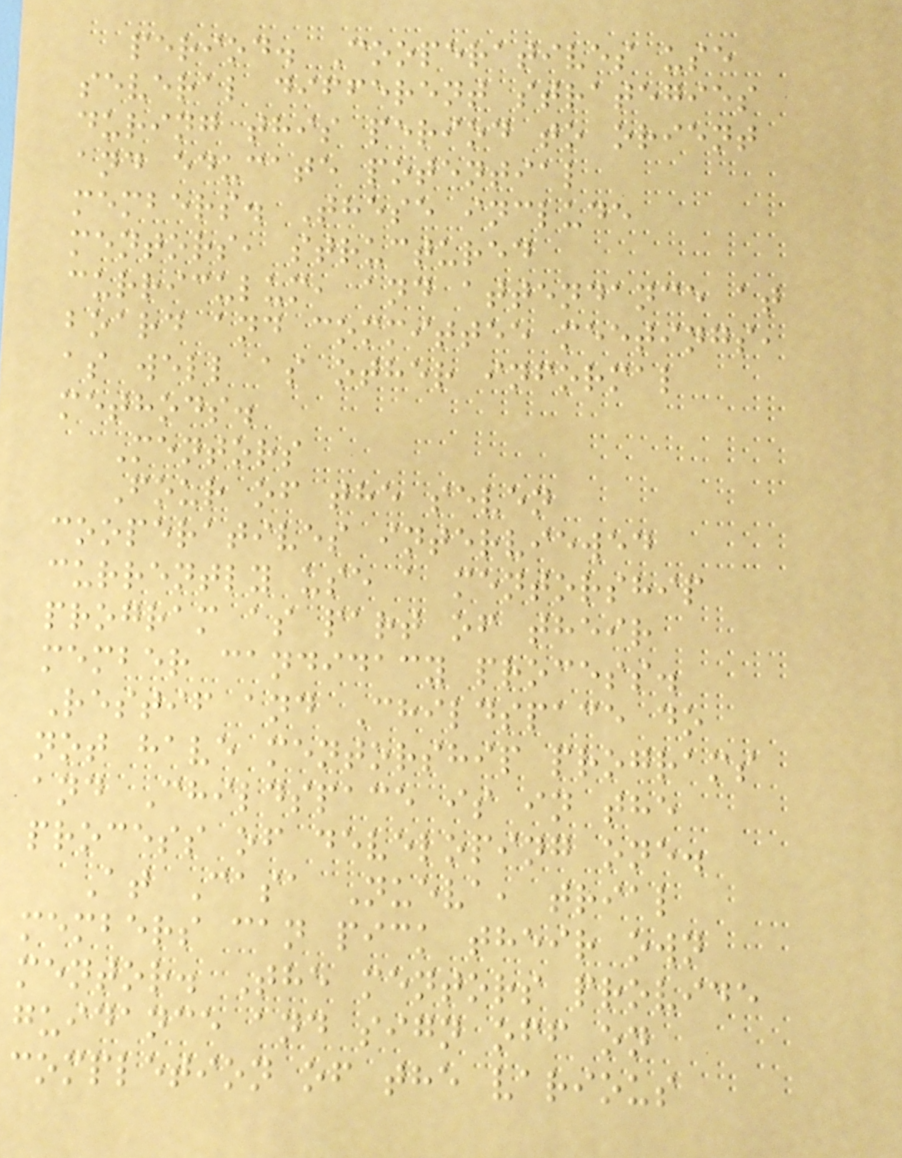period. Cooperatives use
several different strategies
during this period to orient
and educate potential
members. These include
mentors, structured
curriculum, and attendance at
board and committee meetings,
as well as other informal
methods.
Mentors
Four of the seven
cooperatives interviewed
currently use a mentorship
program as part of their
member candidacy process.
Restif and Childspace do
not have mentorship programs
and Childspace is in the
process of developing one.
At Casa Nueva, trial
members can pick their own
mentor. The mentors provide
guidance and sign off on
completion of the various
